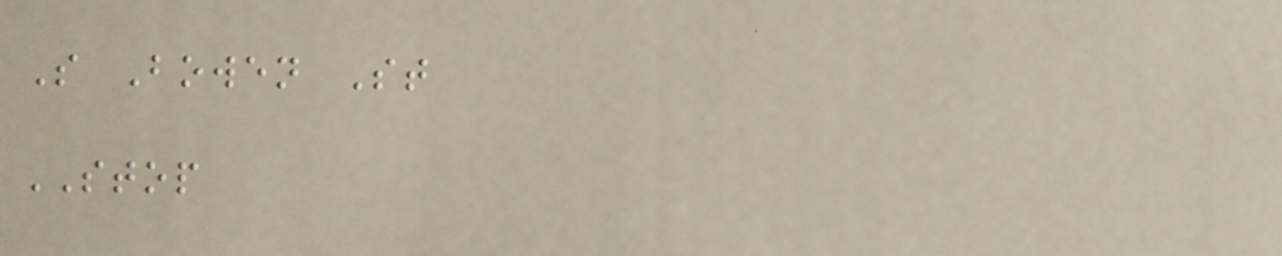S Bowen St
STOP
